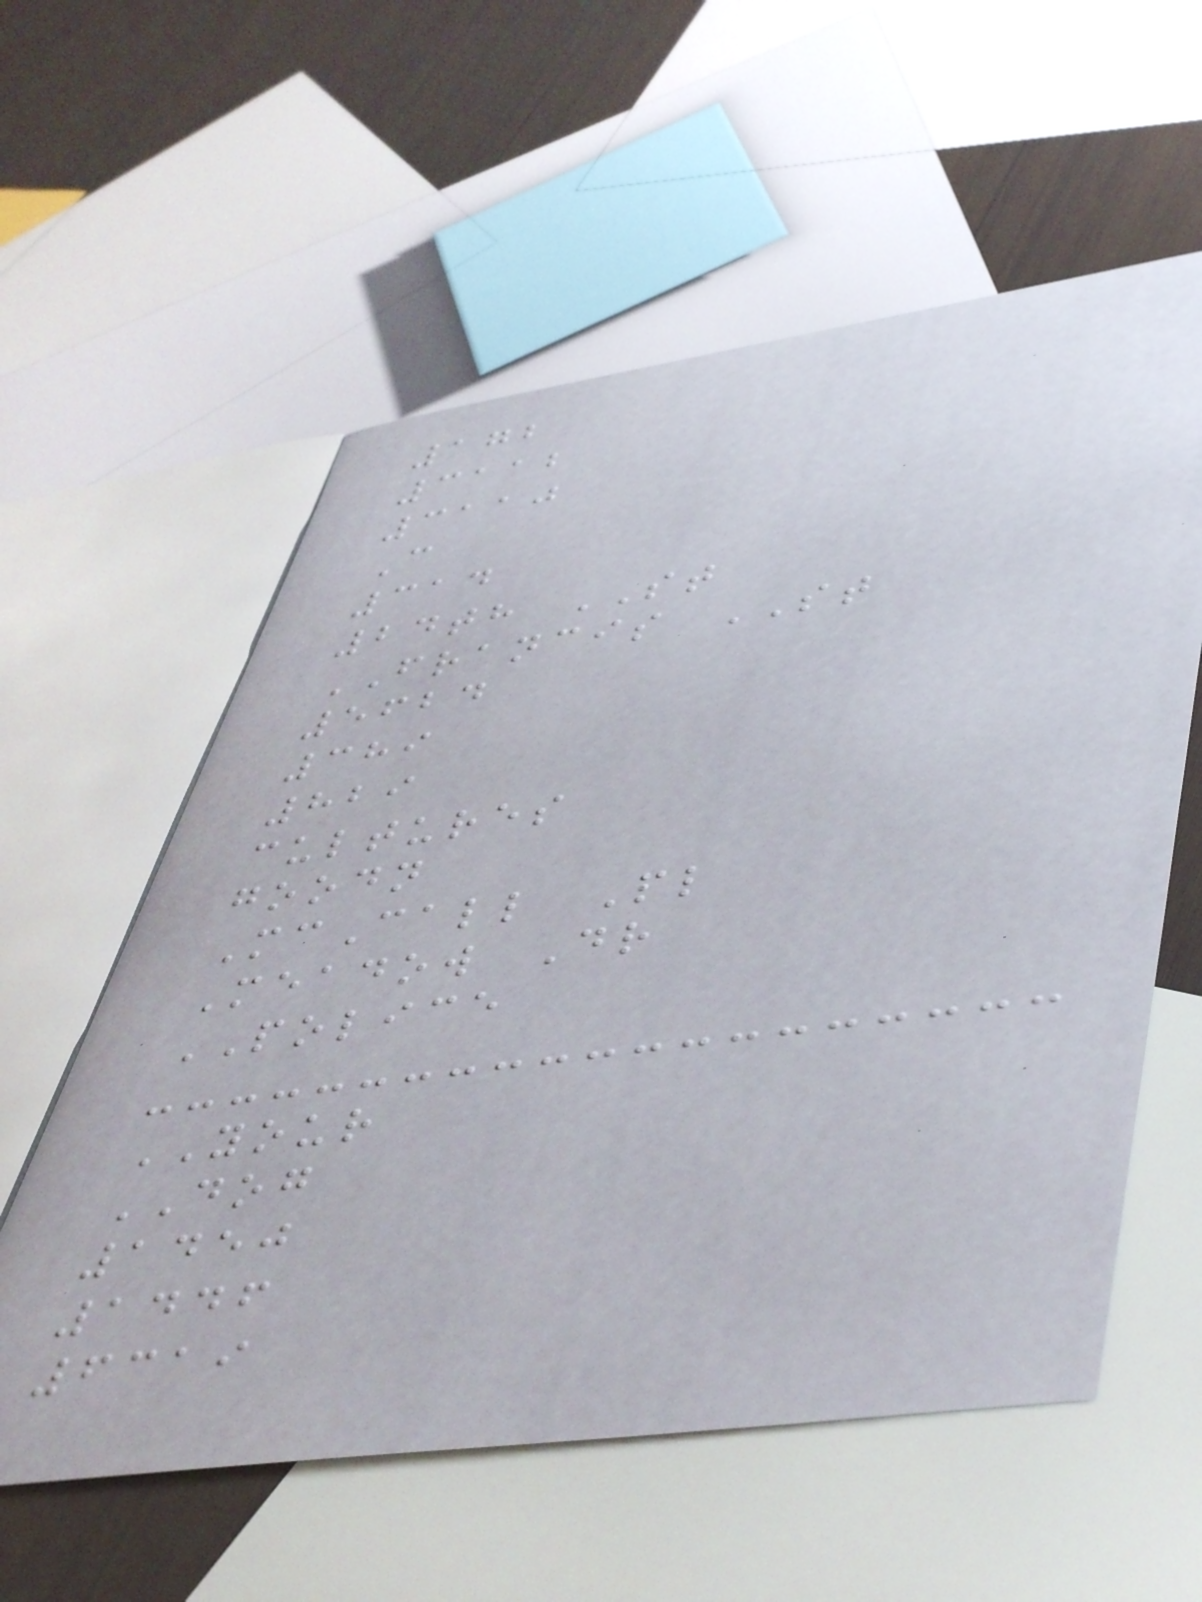172
3112
3110
C
314
24th ST
FRANCIS ST
5624
389
829
cultures
goodn
McCall Pl
Meadow Dr
POLICE
YOUR
DOG
1450
1446
6319
